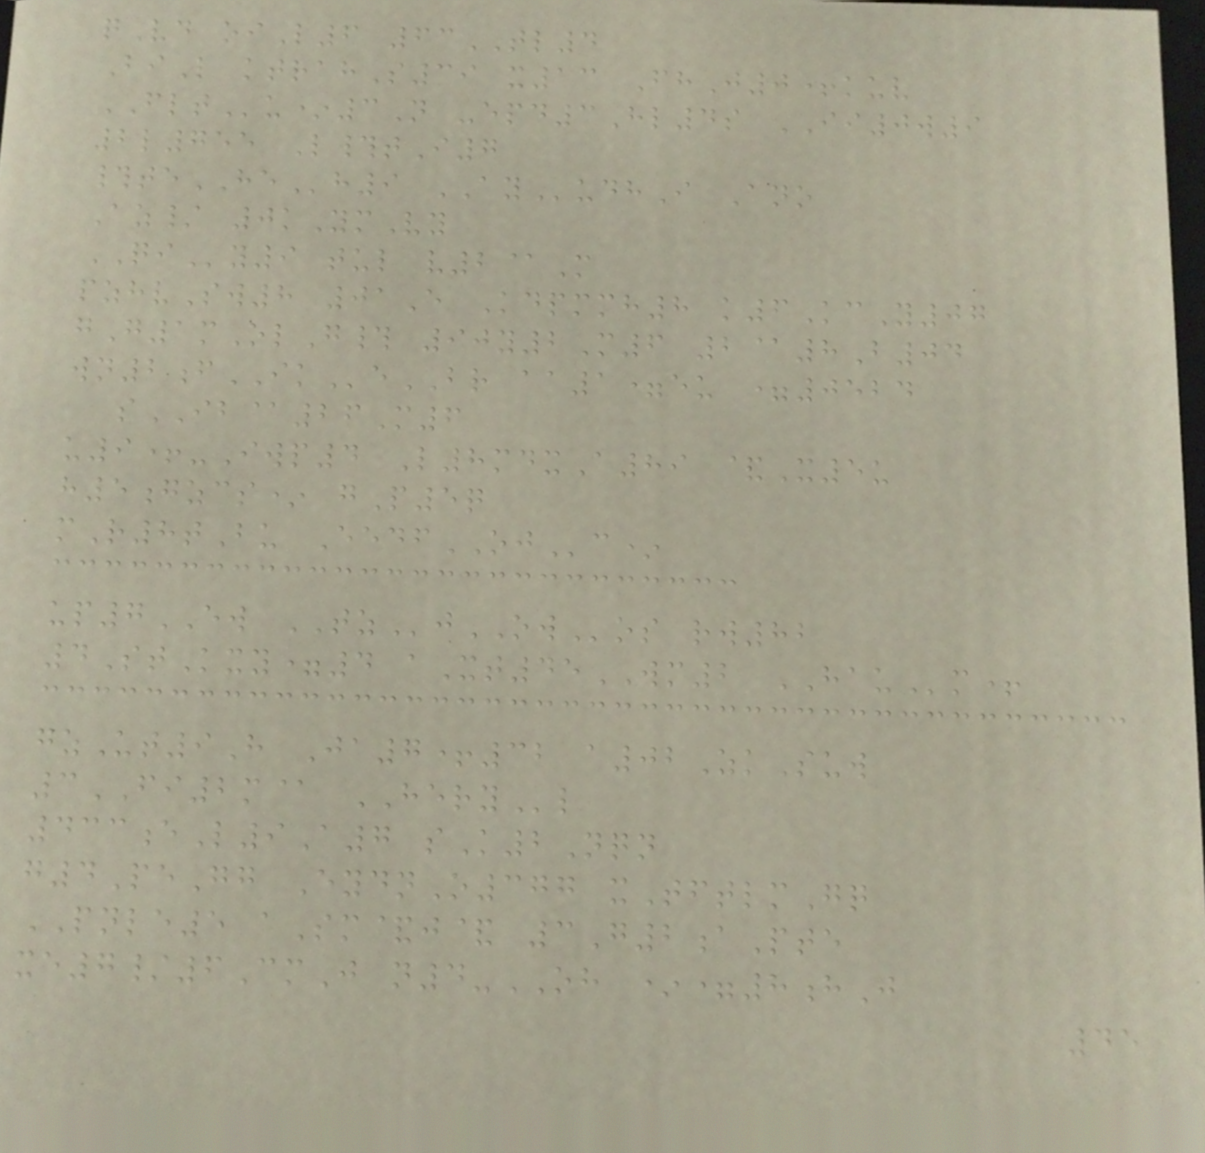qVd oiL6 63TL4
BiL ktrahS39 x13 FhJ0+kuv
FLTu*3N -epd3Hl4s II0w9
2l755 L#tI7
#teHEh9 AYudhI Ano
Az/ 0kYmVy
QIy9 tul v2@M
pzhvSw8 01E Kdpmmh8 k6KcY07
gG1mOlG# 90y2M6 2@8B04
wn2fIKeBR aa1=eu =0524
sIB@26M6
u9+-Iwp4 L8mdxA89 &X5u
h5gzcs* gP5q
mR8tBu EedfOJc*
up7EW TZjOWos rw82
4StKxy=4 aXt45WM2 HAUm+
gzUt9H Ja7+32 a02ZkSuw
3FI2m@ HERYl
433eL9A7 sK2Nqn
g4PeGg EydnO377 xTftlmGq
PNLE5 aSm&j& 3G2aPte
xe7/6CmJ n4-OH *=8hJ
45
